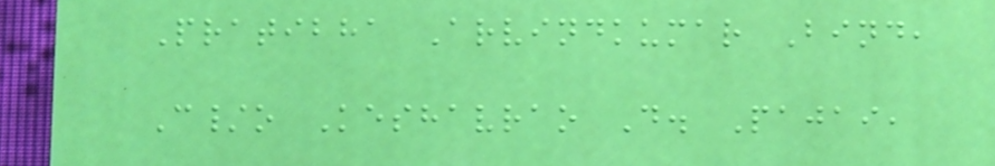Pratibha Arvindkumar Bind,
C/o Keshavrao D. Pajai,
